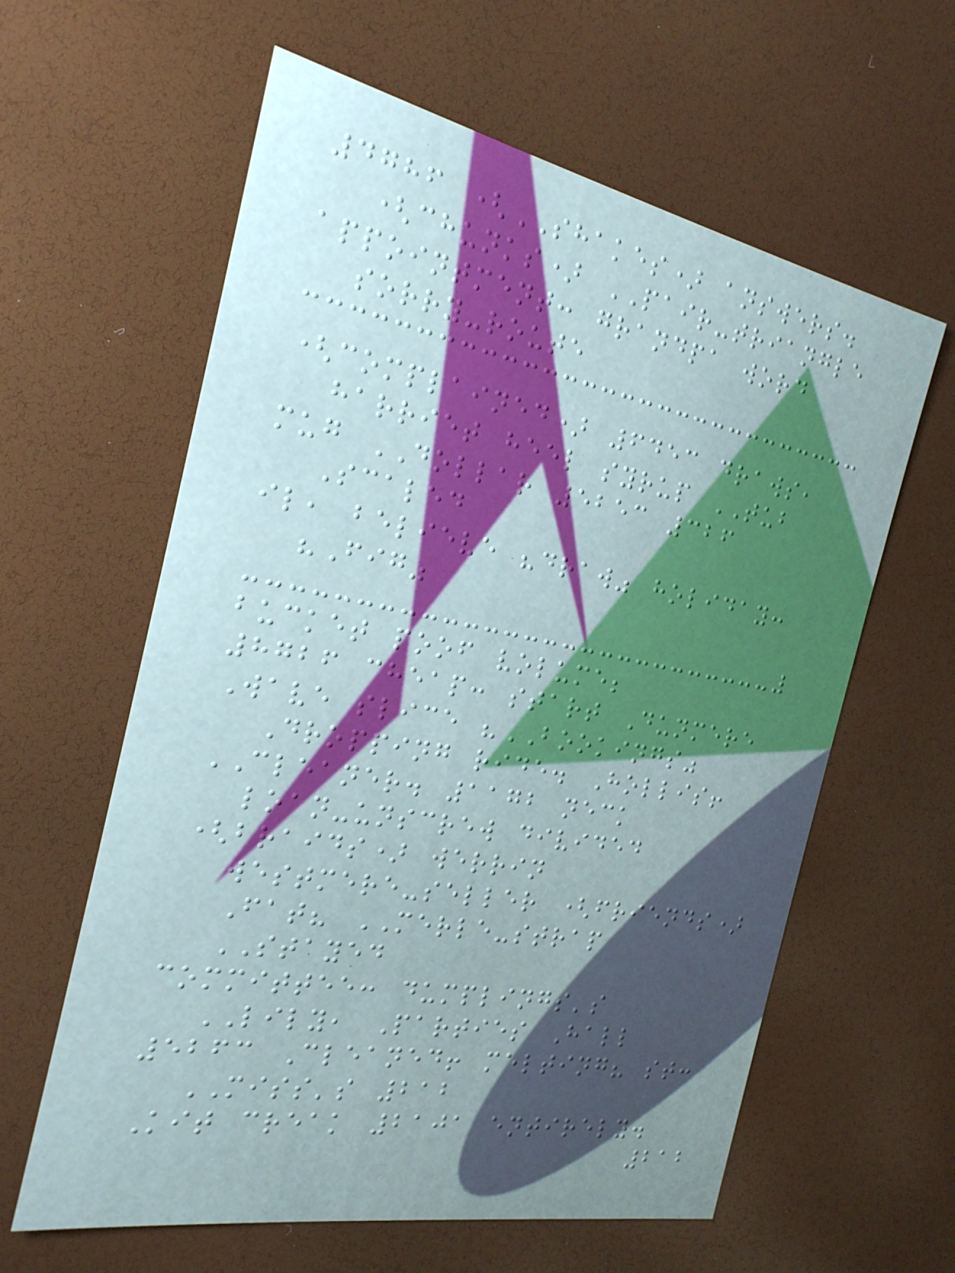4786 (SHAKES) answers.
(chunks) PAIR-triangle
appointment: grandpa word
sorry-route
(complained) 6453 draws,
harriet heel syrup TUB
mug DOLLAR 5253 326
Scaled
il, believe "draw" holiday:
"Fig"
bucket poof volume;
8726 cheap: start Dunmere
Wave slice "BOOKINGS"
Dropping ride. Hollis!
CLEANER. 1172 neck
loan-unscrew divided
(braids) werrin
westmere-seller (friends)
Fat? MERLE-strap
STAYED
committee: dumplings's
LILY, Parties Hall
5263 Cleaned! melting? st:
MISS's 212
Kit creak 2101 entirely.
212
